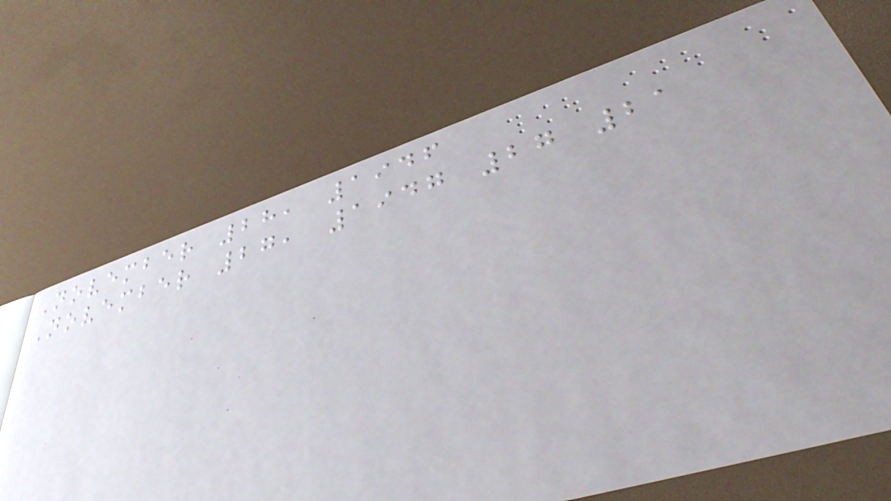November 28, 1946
November 27, 1947 27 21
